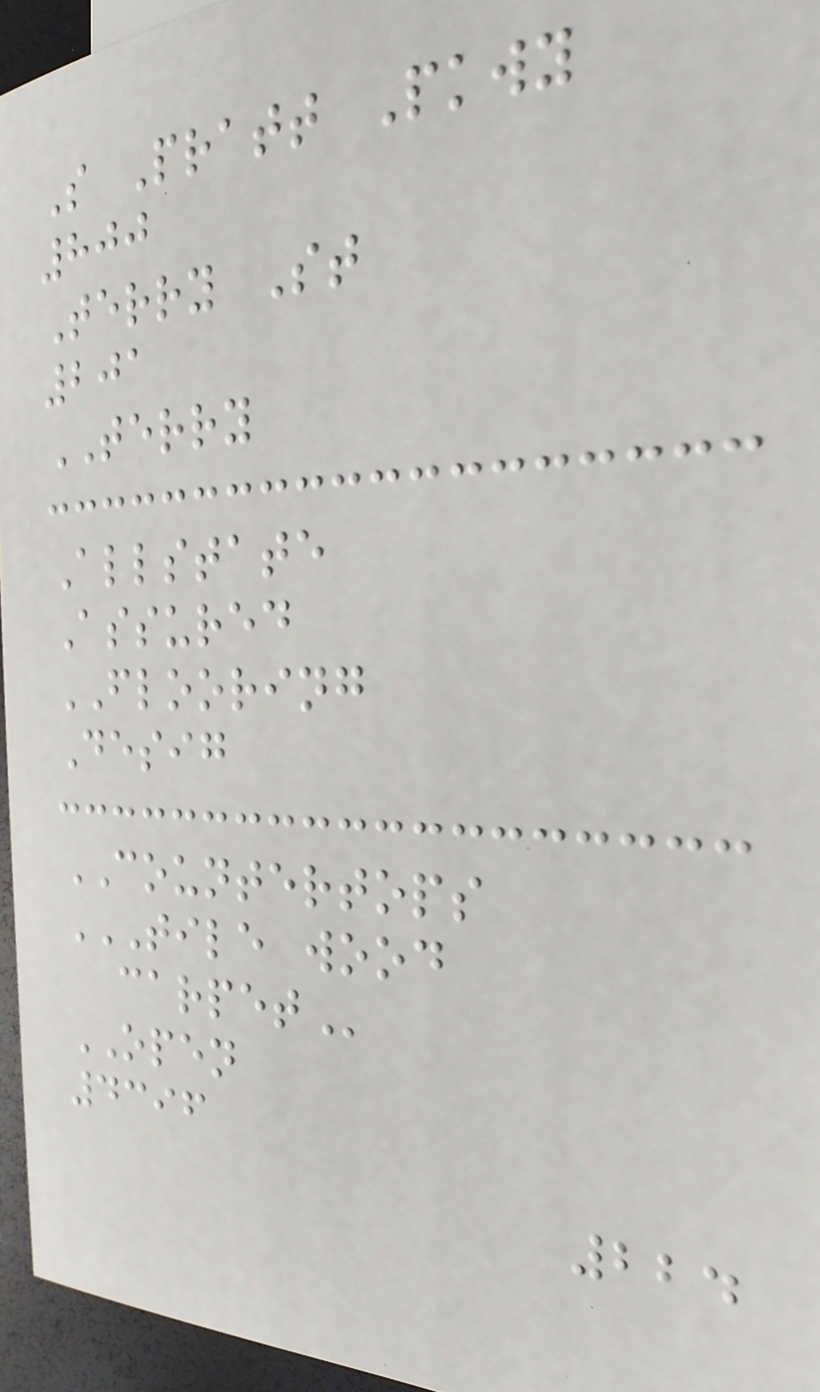S Pratt Pkwy
800
Terry St
201
TERRY
Allstate
Assured
FLOORING
Desig
COUNTERTOPS
TILE WOOD
CARPET
OPEN
4396
224
